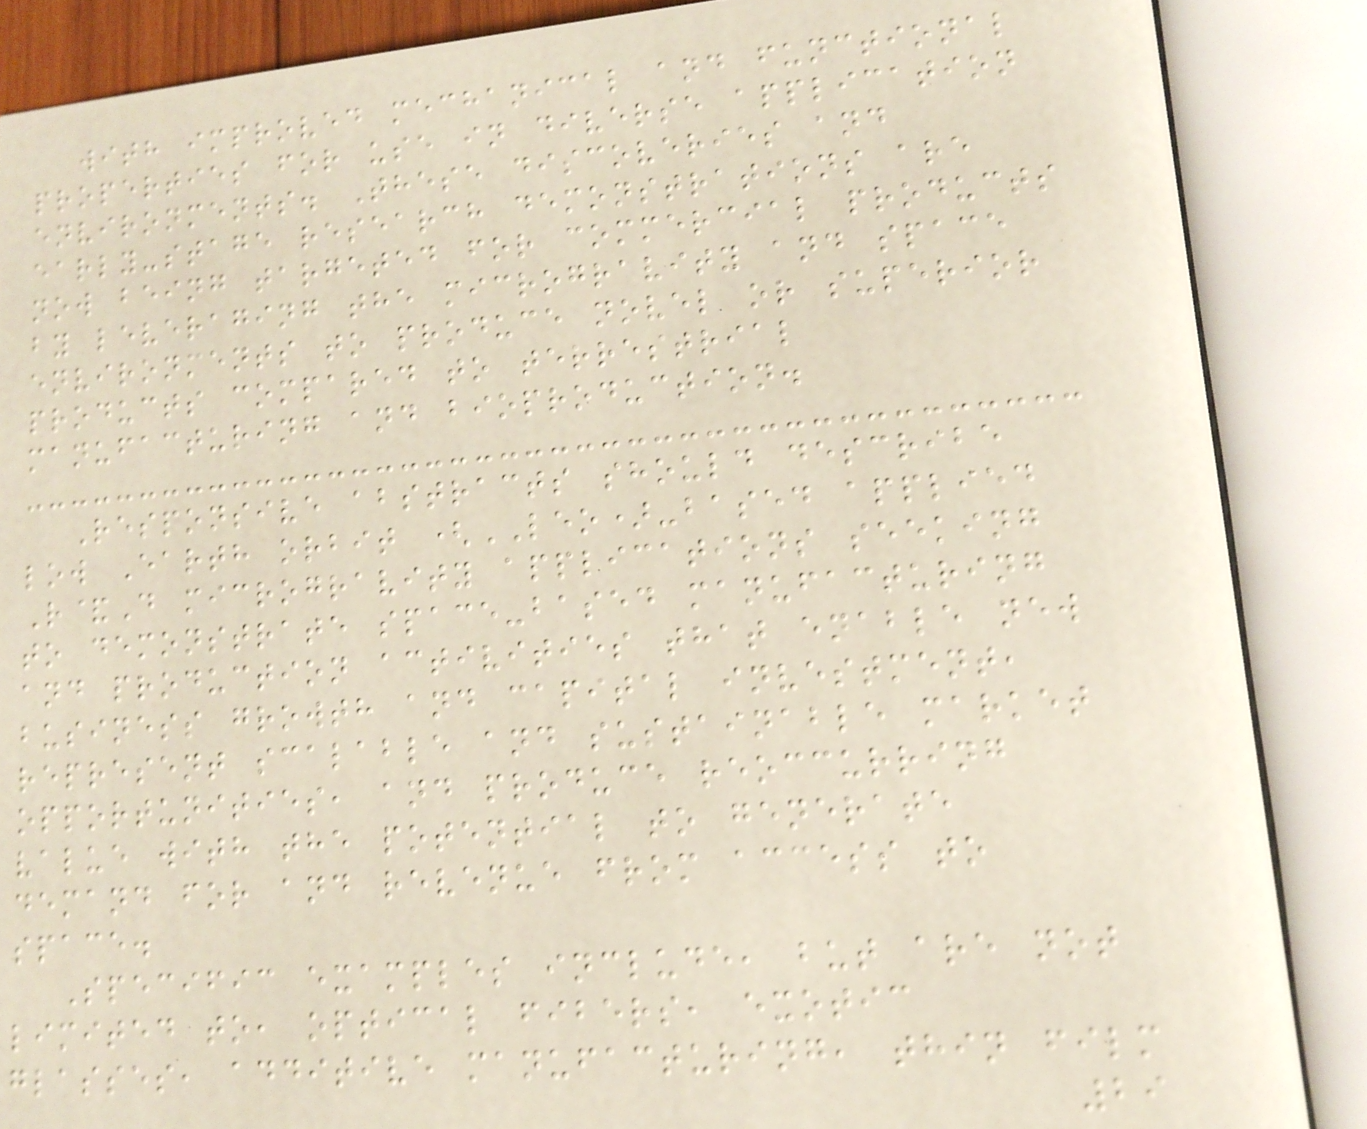with improved mechanical and functional
properties for use in diverse application
environments. These discoveries and
early-stage research demonstrations are
now being targeted for commercial products
by leveraging the microgravity and space
environments to produce novel or superior
products compared to terrestrial
manufacturing and bioproduction.
Responsive abstracts should describe
low Earth orbit (LEO)-based applied
R&D microgravity applications seeking
to demonstrate space-based manufacturing
and production activities that enable new
business growth and capital investment,
represent scalable and sustainable market
opportunities, and produce reoccurring
value with the potential to generate
demand for and revenue from access to
space.
Specific examples include, but are not
limited to, optical fibers, exotic
glasses, additive manufacturing, thin film
29
